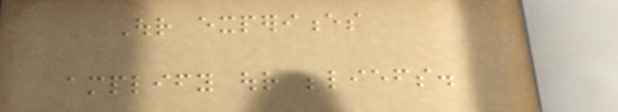Our experiences
amplify our beliefs.
